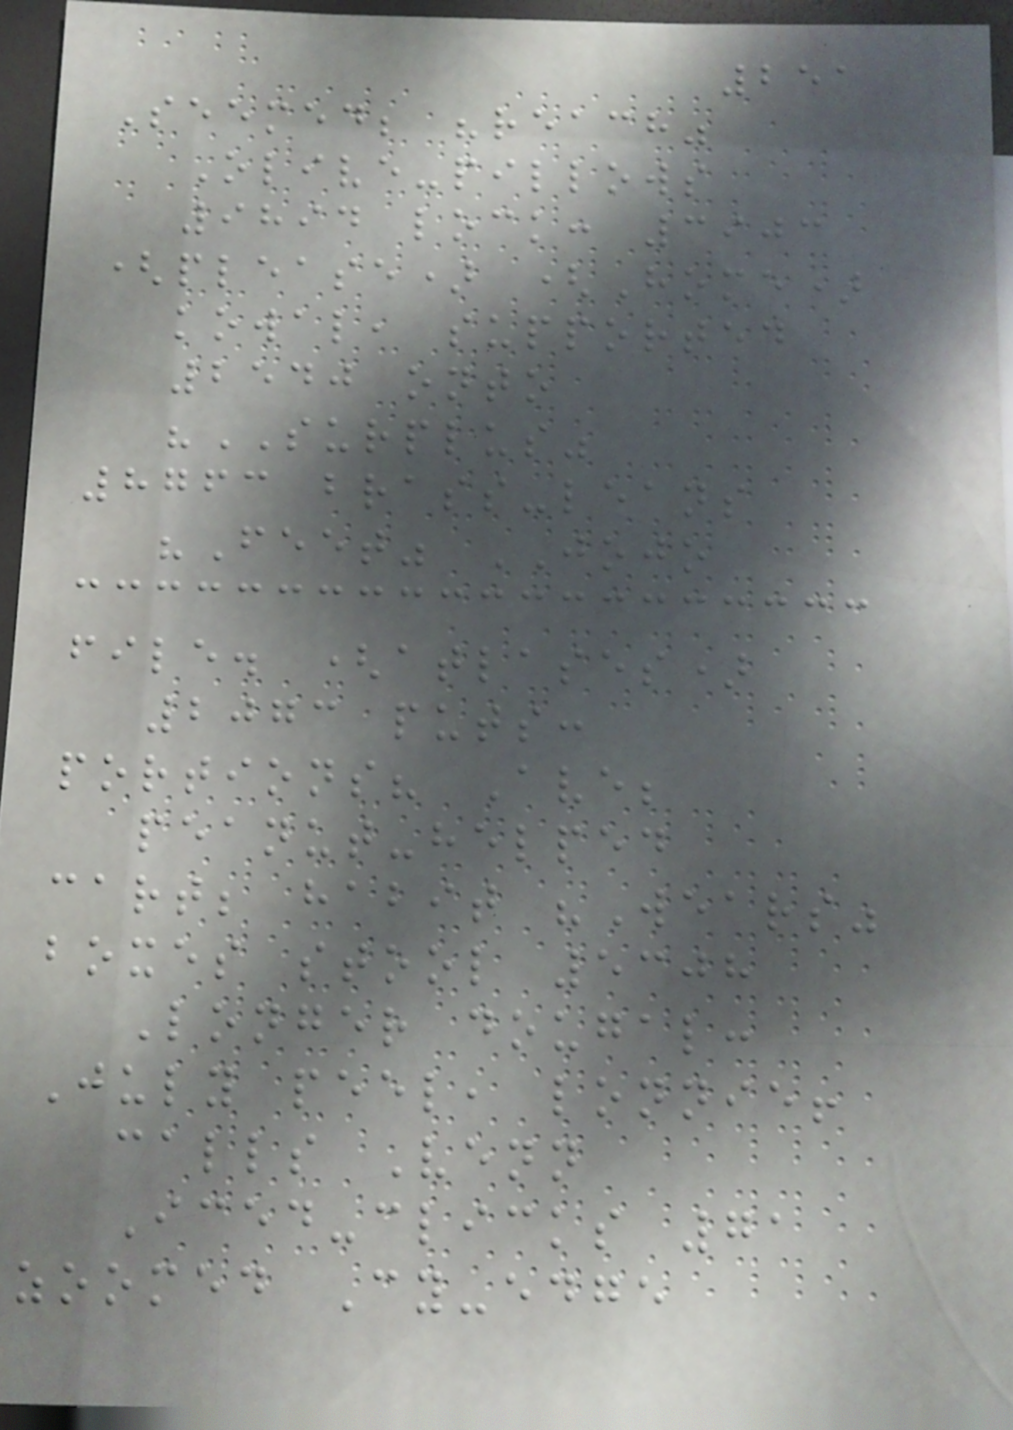251
Seemed; "reach"
Olive-pillows
9894 lock: 3903
(please) (Home)
kowal, supported
2540 onto
"SURPLUS"
8763 brass-leans
"Feet" JOJO
file. (atlases)
2073 puts:
portions? Ave;
peanut-helped
cart; habit "Wears"
boxes stool 5308
Longer dougal:
July peel, lonnie!
calls Venn
Iced-clicks 71
zoomed Cy-edge
